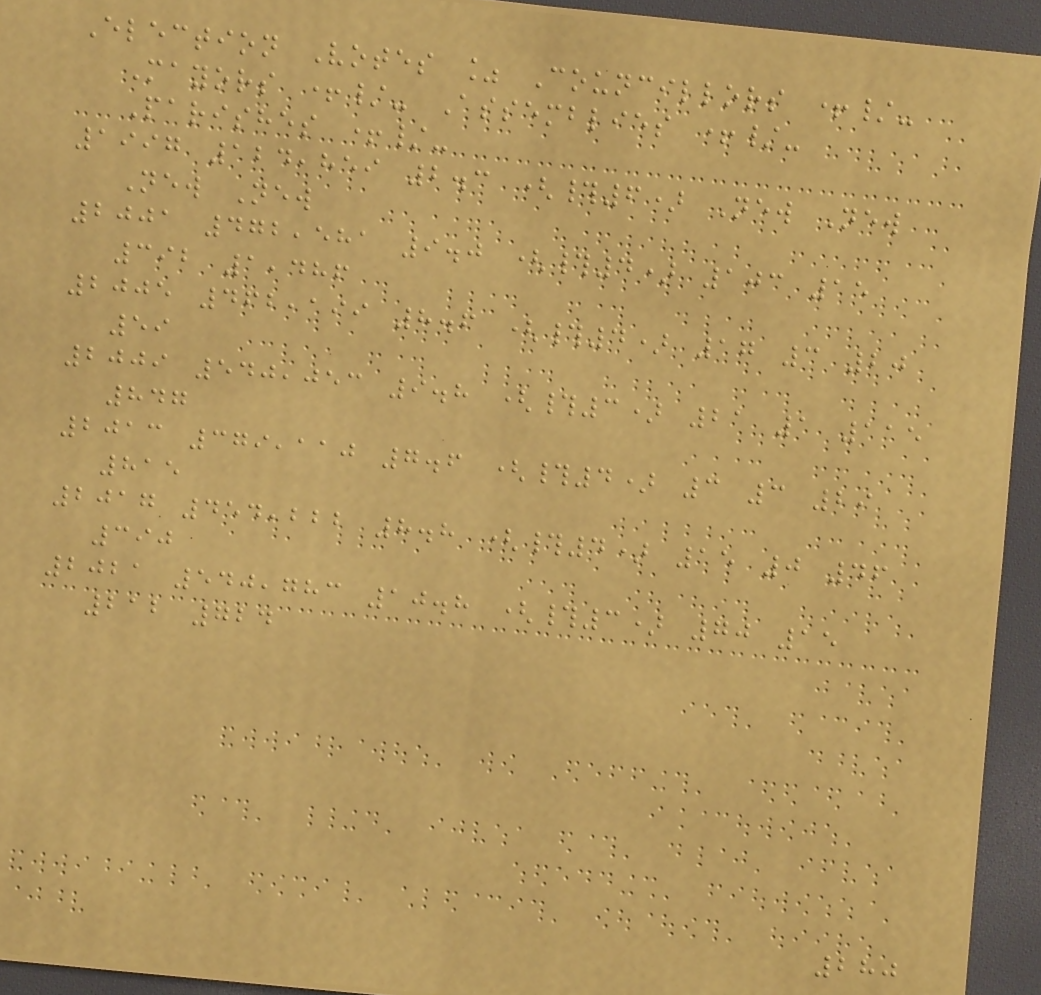Election Votes % Councillors +/-
Mayors +/- Assemblies +/-
Parishes +/-
1997 124,859 2.3 (#6) New New
New New
2001 472,581 9.0 (#4) 103 15
392 1,486
2005 462,199 8.6 (#4) 17 3 20
59
2009 540,053 9.8 (#3) 21 1 115
847
2013 379,110 7.6 (#4) 3 3 29
815
2017 454,222 8.8 (#4) 15 0 46
390
2021 540,783 10.8 (#3) 70 15
212 724
280
